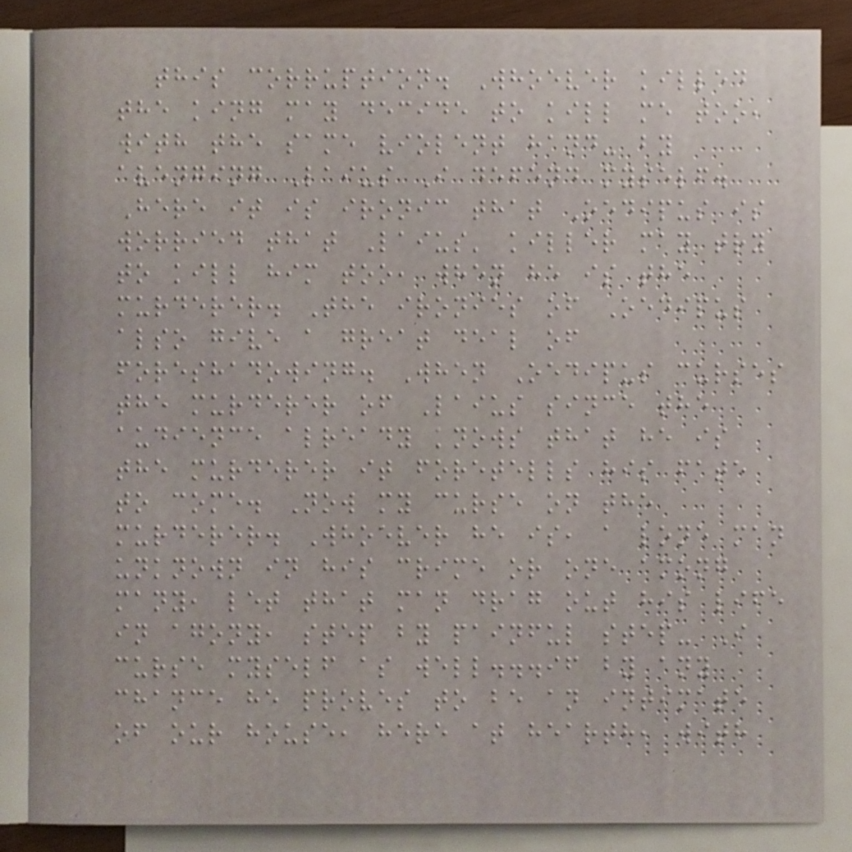this corruption. Whoever killed
the king may decide to kill me too,
with the same violent hand- by
avenging Laius I defend myself.
Here it is ironic that Oedipus is
worried that Laius' killer may try
to kill him too, when he is the
murderer. The ironies of Oedipus
also give a great deal of
foreshadowing. When Oedipus curses
the murderer of Laius since the
audience already knows that he is
the murderer it foretells his fate
to come. Now my curse on the
murderer. Whoever he is, a lone man
unknown in his crime or one among
many, let that man drag out his life
in agony, step by painful step- I
curse myself as well...if by any
chance he proves to be an intimate
of our house, here at hearth, with
